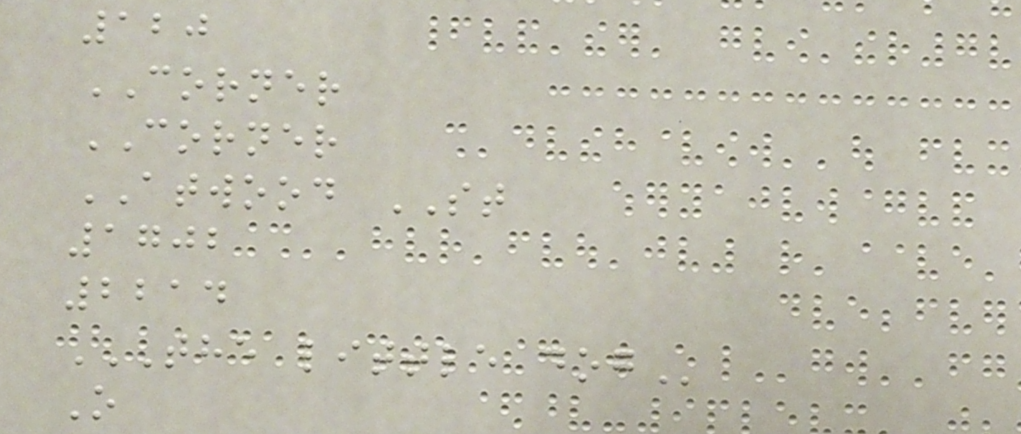120
CORNER
CORNER
ATWOOD ST
1702
2214
THE LITTLE DOG
O
